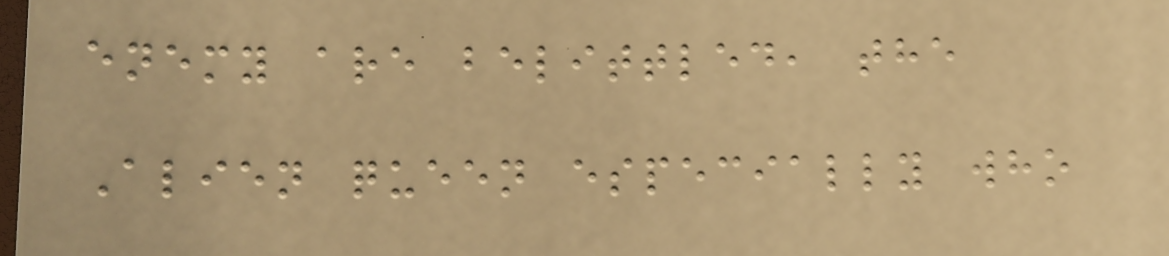enemy are belittled, the
Alien queen especially who
